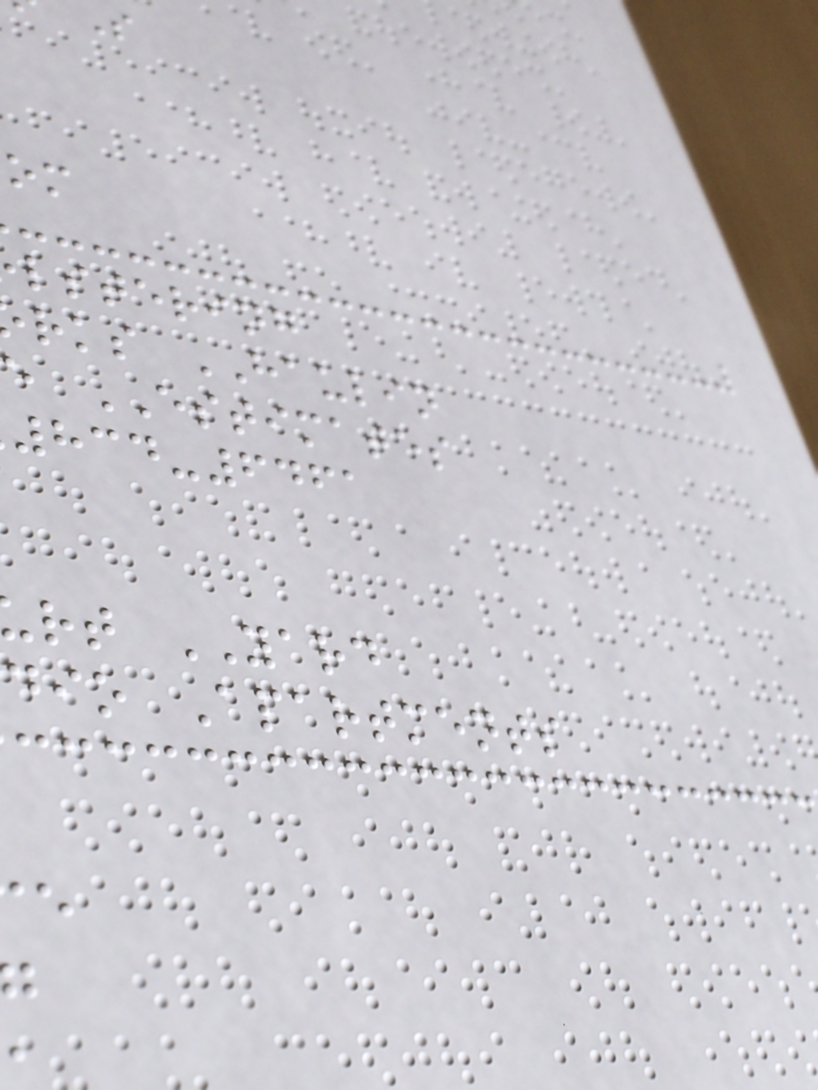lstering
rks HAULIN
e ESTIMATES
834-6461
rt YARD
dio Apartments
